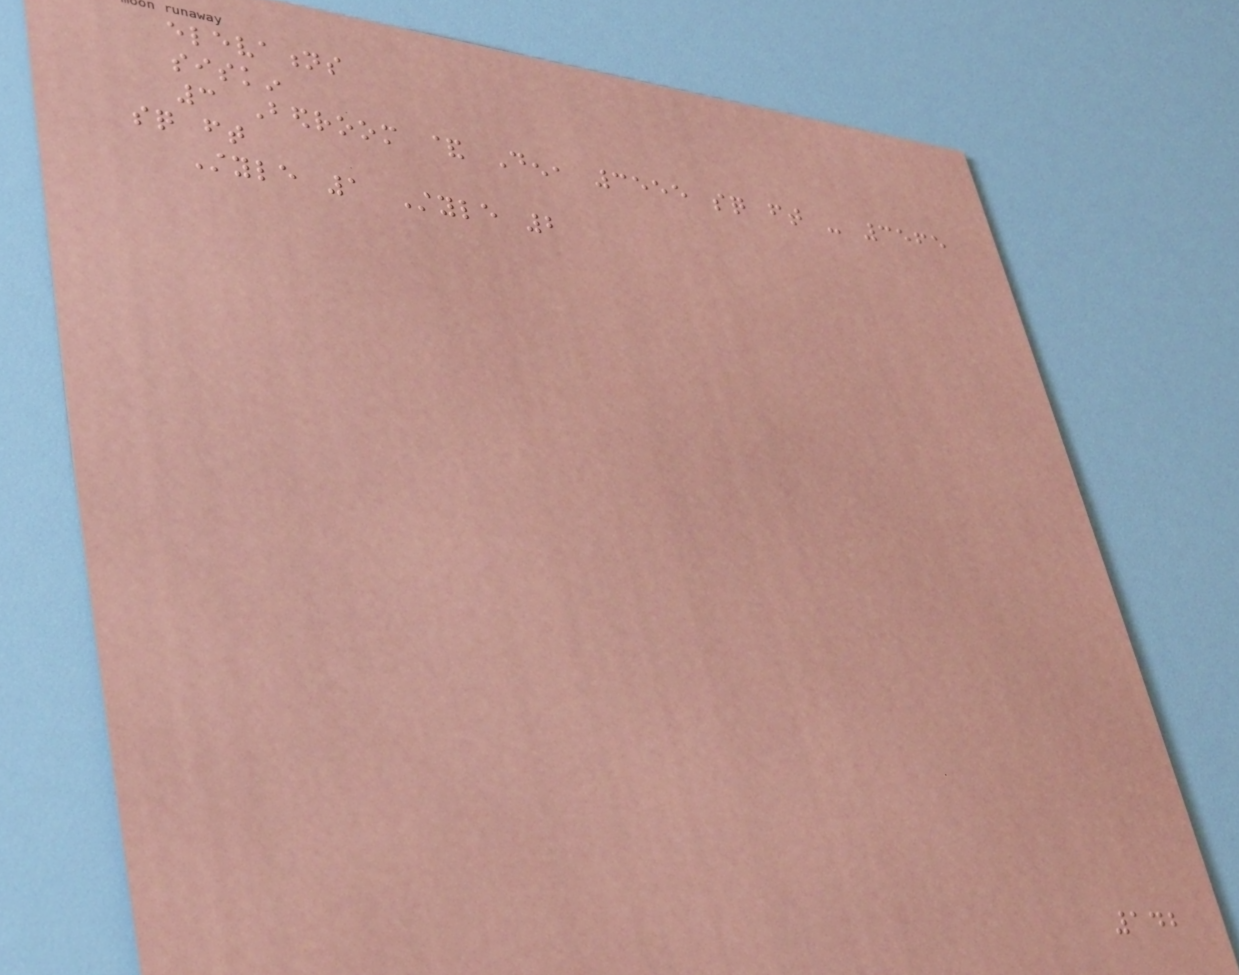elevations
siskin
3 Bedroom & Den, 3555 sq ft - 3565
sq ft
Style 1 Style 2
142
